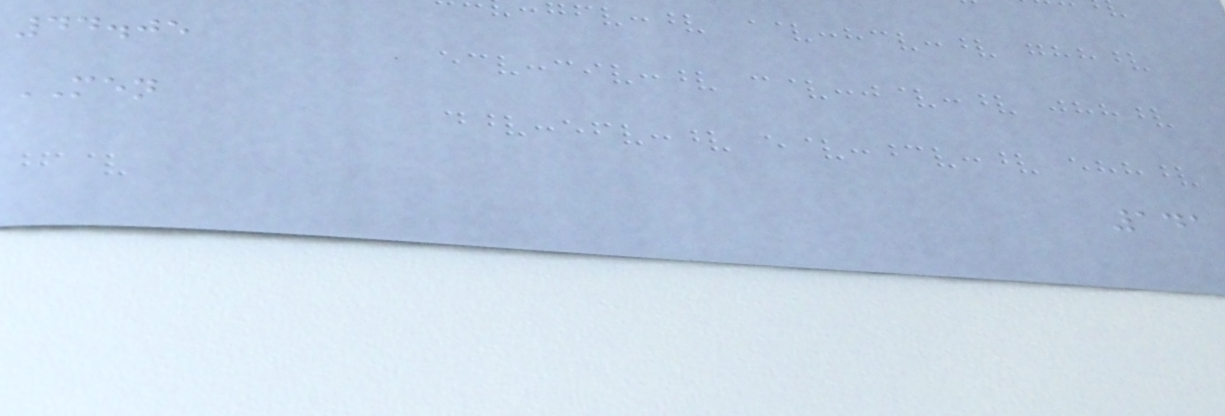44.05
MEN
141
